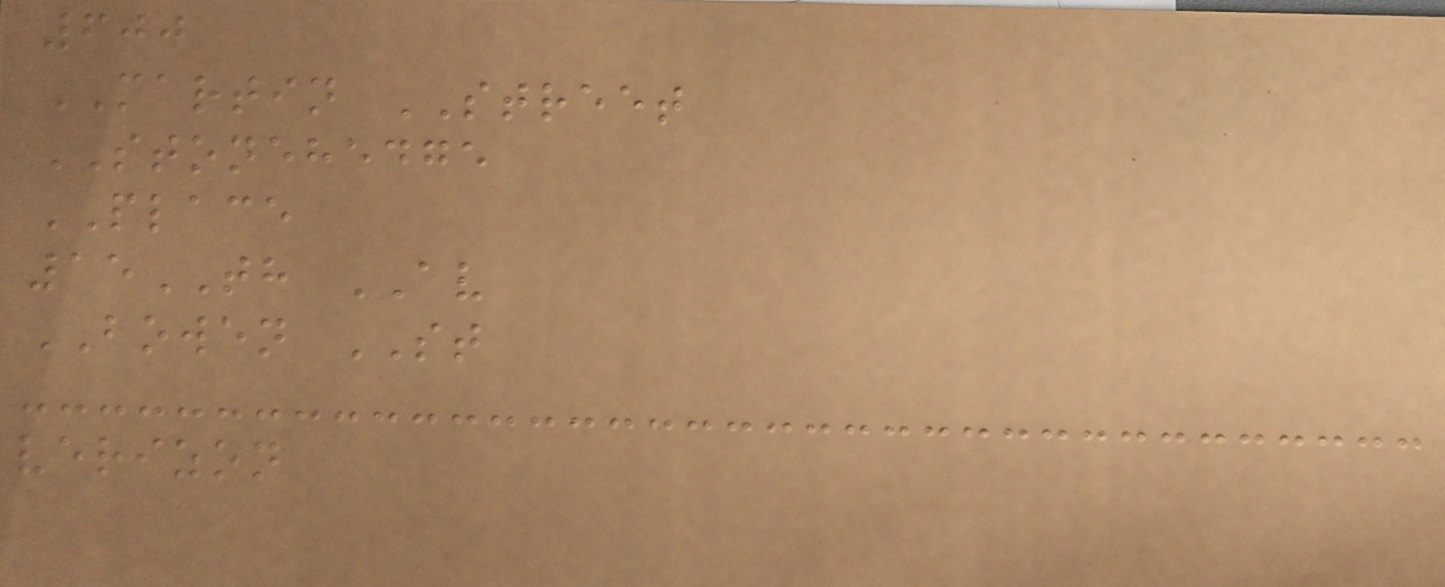600
MARTIN STREET
STONEHEDGE
PLACE
15TH AV
BOWEN ST
verizon
